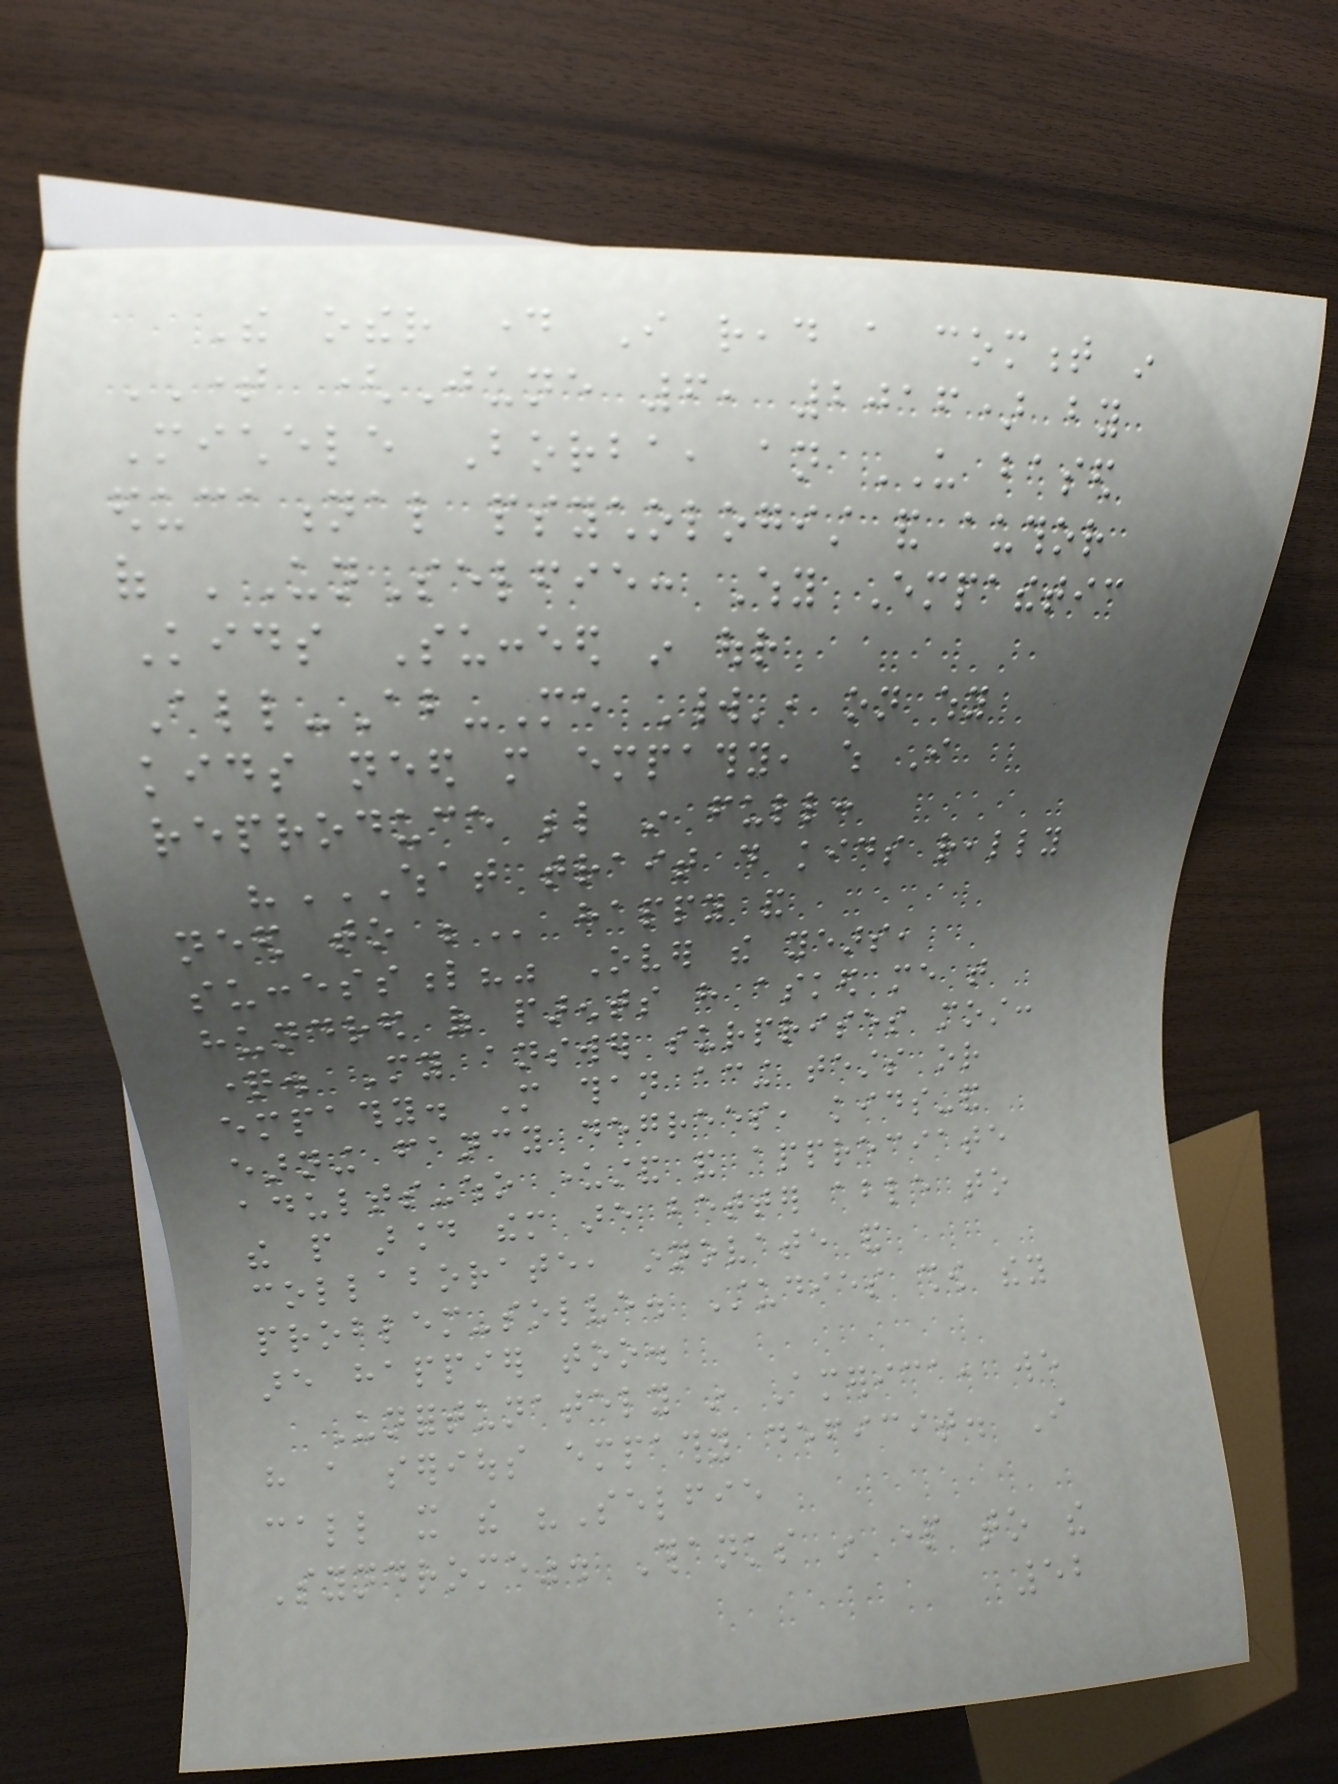The other day I read a comment in
TIME (June 6, 2016) by
Michele Borba, an US based
educational psychologist and author
of 'UnSelfie: Why Empathetic
Kids Succeed in our
All-About-Me World', on why
kids need more empathy, which I
reproduce below in full:
"WHAT TRAIT DO KIDS REALLY
NEED TO BE happy and
successful?" Over the years,
hundred of parents have asked me that
question. My answer surprises most:
empathy. More than acing tests or
earning fancy degrees, kids-and
adults-who understand and appreciate
the people around them are better able to
collaborate, innovate and
problem-solve. Studies show they
are happier too.
Unfortunately in America, we
have a serious empathy deficit. I
call it the "Selfie
Syndrome". Thanks in part to the
52
